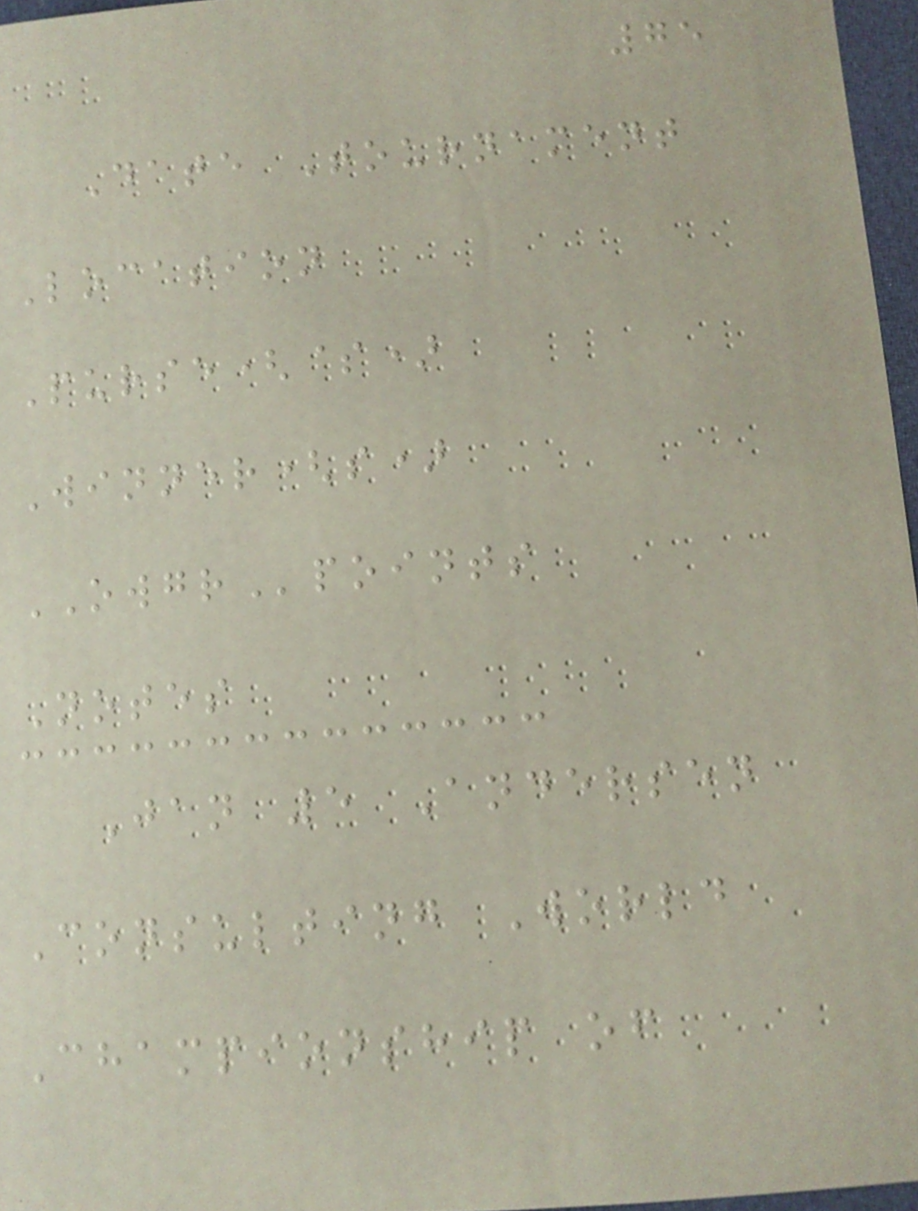75
Date Tournament
Location
Purse($)
Winner(s)
OWGRpoints
Notes
Jan 5 Andersen
Consulting World
Championship of
